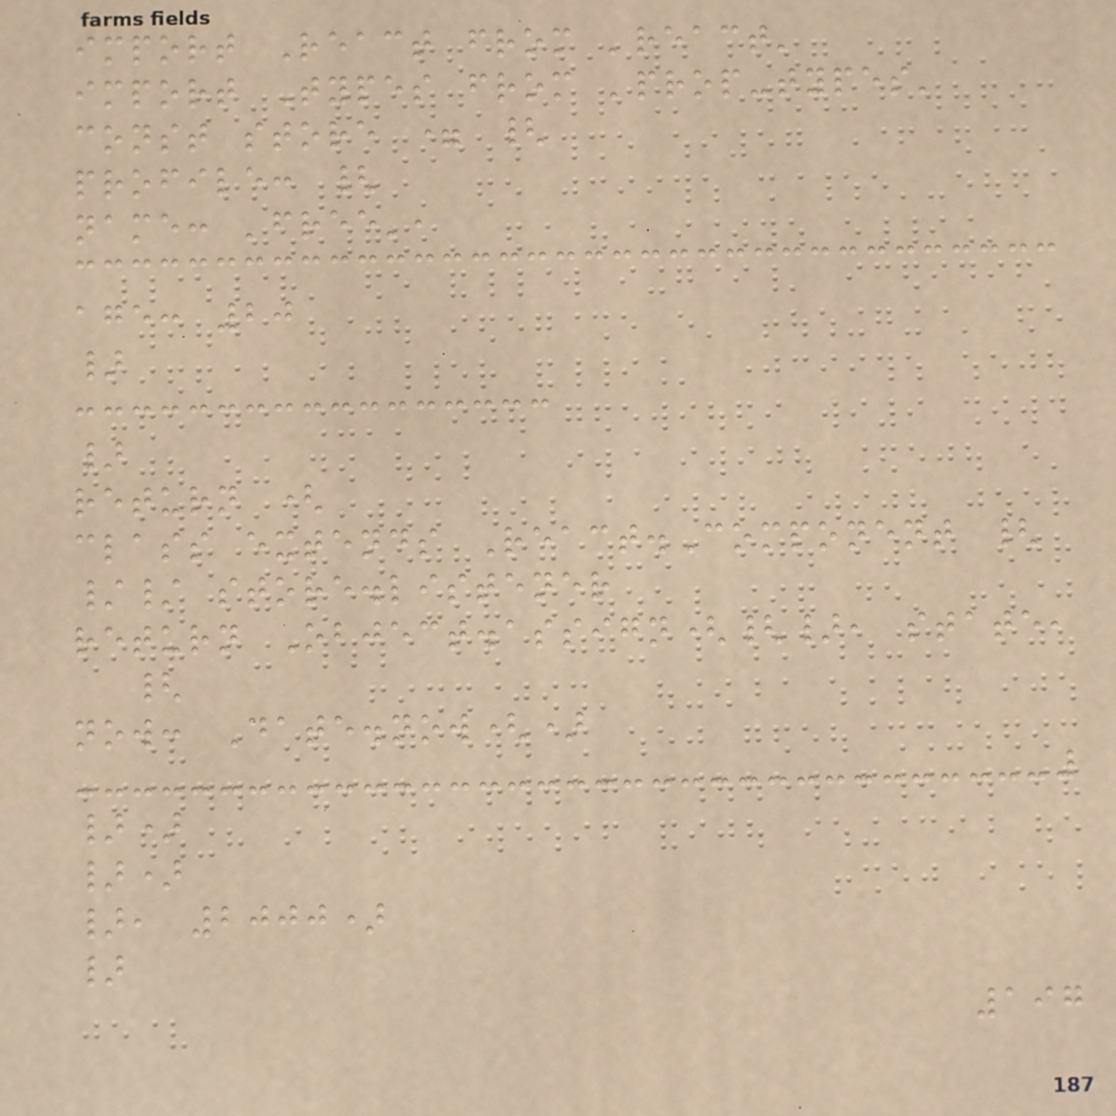import React from 'react'
import Types from 'prop-types'
const store = {
profile: {
name: 'free',
age: 20
}
}
return (
class extends React.Component {
// store.listener
return Object.assign({}, state,
{
now: Date.now()
})
})
}, 2000)
}
197
